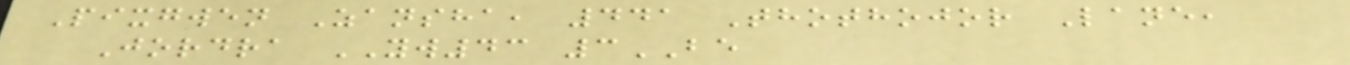Pixgwen Zansha, 441 Thothojor Lane,
Jordra YW43 3BE
